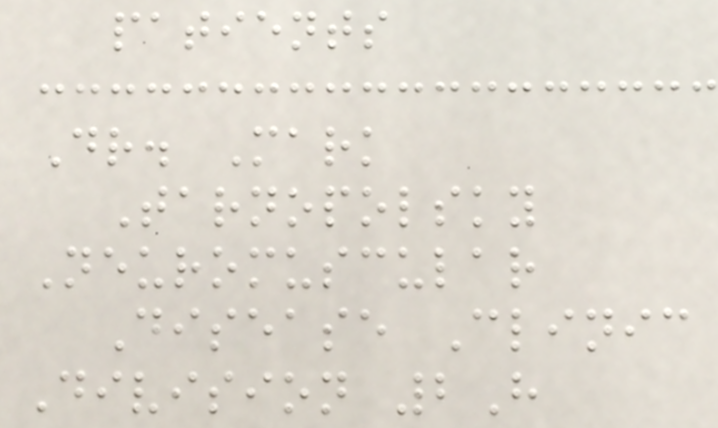patients
Dr. Mark
Tarnopolsky
Neuromuscular
Disease Clinic
Division 2H
